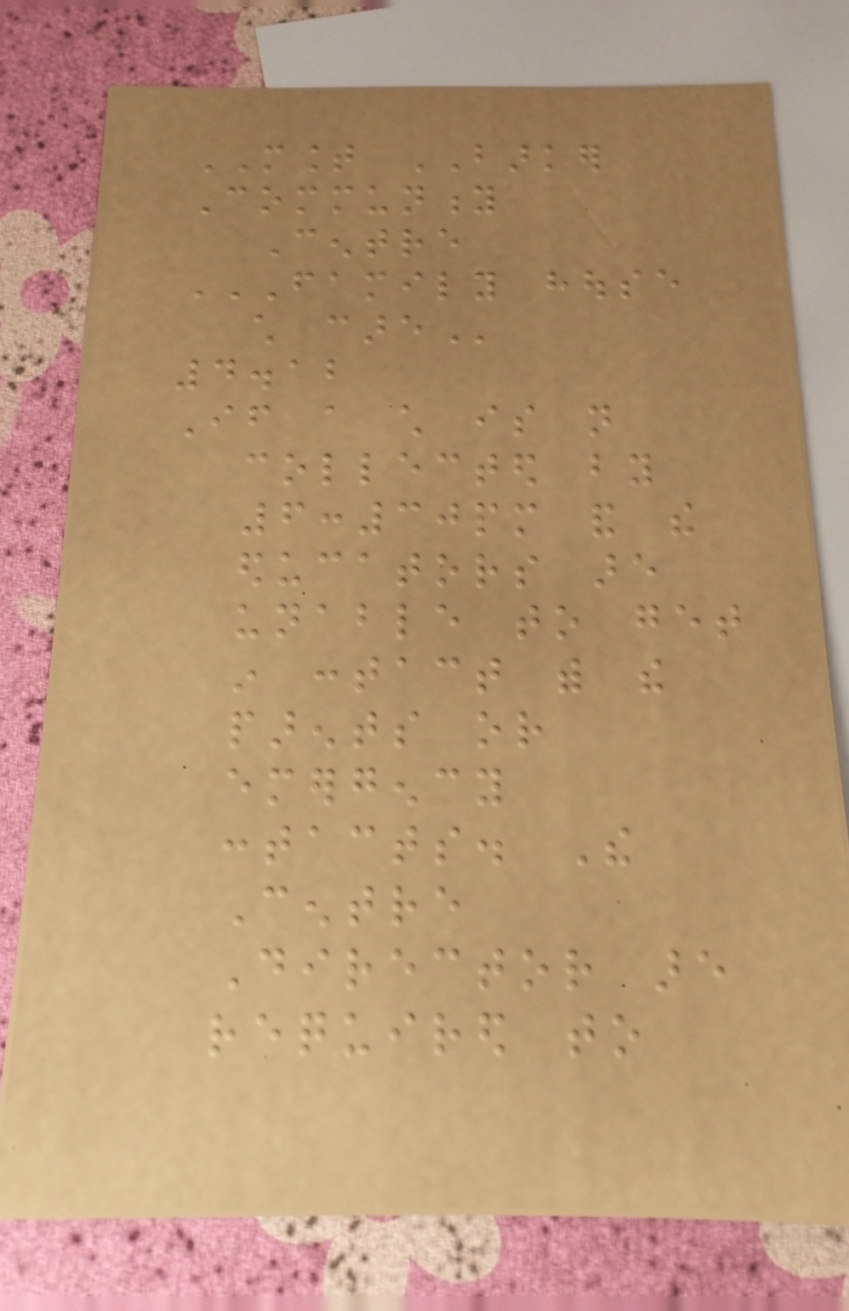MOUNT BARKER
Community
Centre
FAMILY HOUSE
CHILD CARE
4.12
If a child is not
collected by
6:30pm and the
educators are
unable to get
in contact with the
parents or
emergency
contacts. The
Centre
Director are
required to
